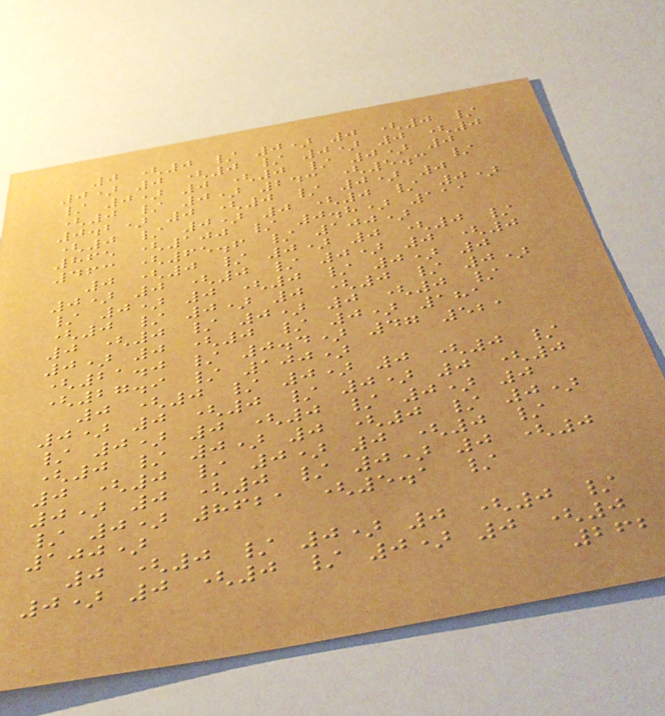0 (0 / 0) 0 (0 /
0) 0 (0 / 0) 0 (0
/ 0) 0 (0 / 0) 0
(0 / 0) 243 (5.3 /
0.2) 0 (0 / 0) 0
(0 / 0) 0 (0 / 0)
865 (100 / 0.8) 111
463 (65.6 / 100)
0 (0 / 0) 0 (0 /
0) 0 (0 / 0) 0 (0
/ 0) 0 (0 / 0) 0
(0 / 0) 0 (0 / 0)
0 (0 / 0) 0 (0 /
0) 0 (0 / 0) 181
(21.0 / 0.4) 47 521
(27.9 / 100)
0 (0 / 0) 0 (0 /
0) 0 (0 / 0) 0 (0
/ 0) 0 (0 / 0) 0
(0 / 0) 0 (0 / 0)
0 (0 / 0) 0 (0 /
0) 0 (0 / 0) 0 (0
/ 0) 8621 (5.1 /
100)
0 (0 / 0) 0 (0 /
0) 0 (0 / 0) 0 (0
262
